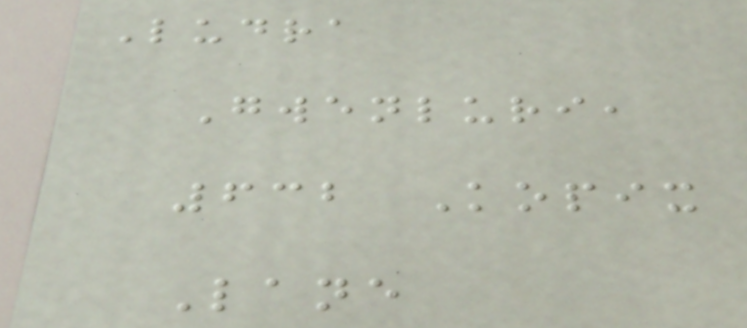Ludra
Gwenluri,
632 Kopix
Lane
